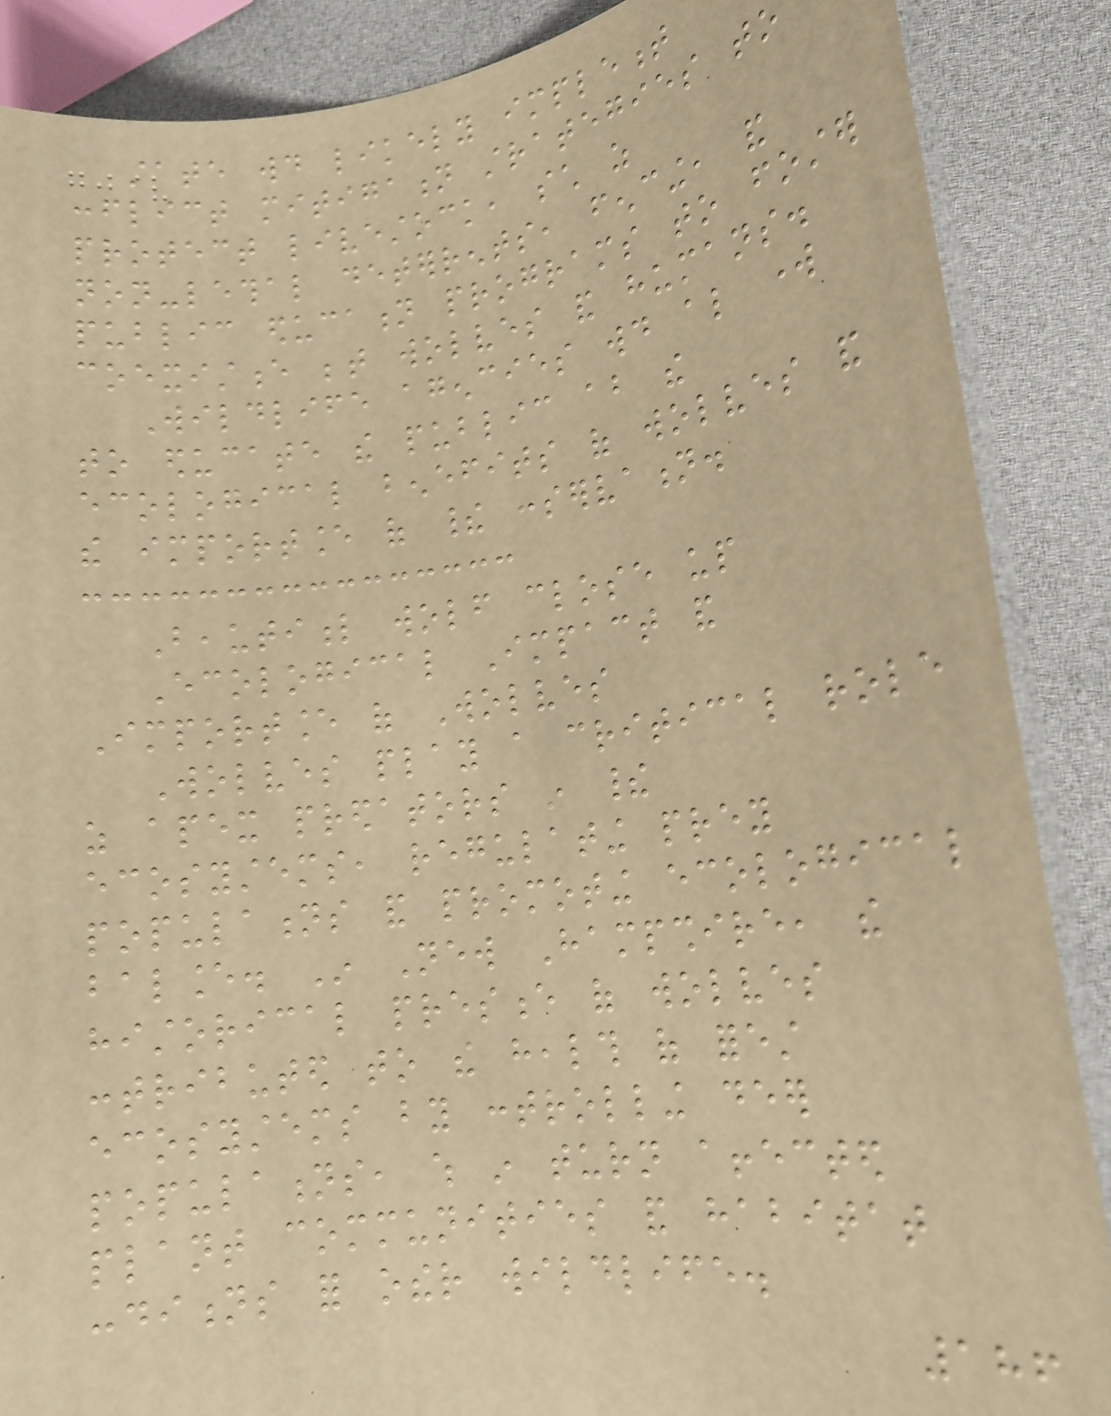state would likely implement
conflict mitigation strategies to
protect livestock, such as
non-lethal deterrents, fencing, and
public education programs to foster
coexistence between wolves and humans.
Wildlife agencies would also work
to educate the public about the
ecological benefits of wolves and
the importance of their conservation.
Beautiful wolf close up
Ecological Impact and
Importance of Wolves
Wolves play a critical role
as apex predators in their
ecosystems, regulating prey
populations and promoting ecological
balance. In New Hampshire, the
historical presence of wolves
contributed to the health of forest
ecosystems by controlling deer
populations, which in turn affected
plant communities and habitat
conditions for other wildlife.
186
